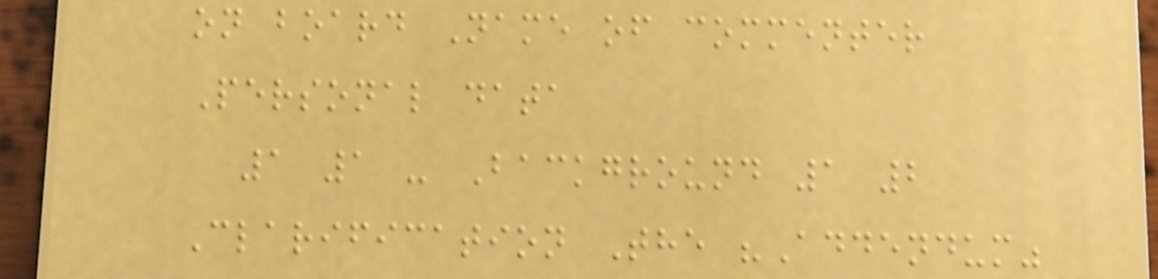on board Name of commenter
Personal data
1 1 - Background 1 2
Clarification The "Addendum"
